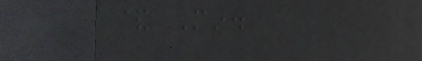& Min.
